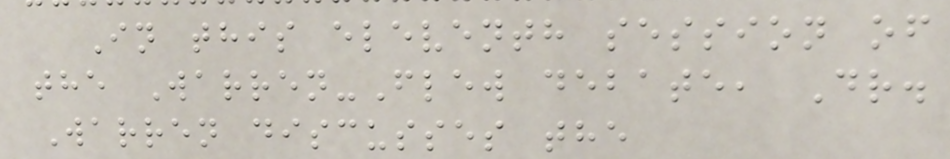In this eleventh session of
the Warren-Flew debate, Dr.
Warren discusses the
